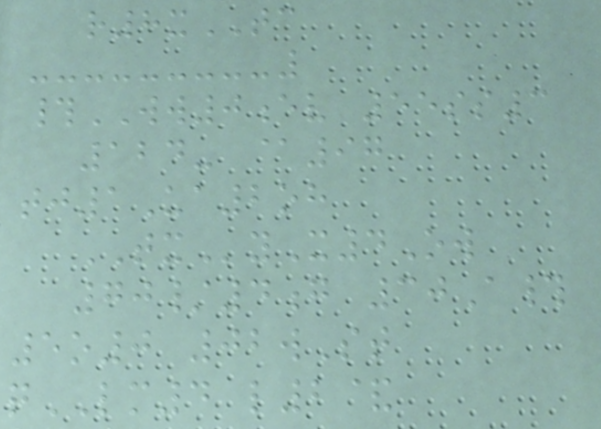r8xTC
#WW0ev 55ss3
124- @97
tj1Ua2oh
TXyX4Ow
70/4g 30A#
5o0 02wSt
qLM4 l2&
